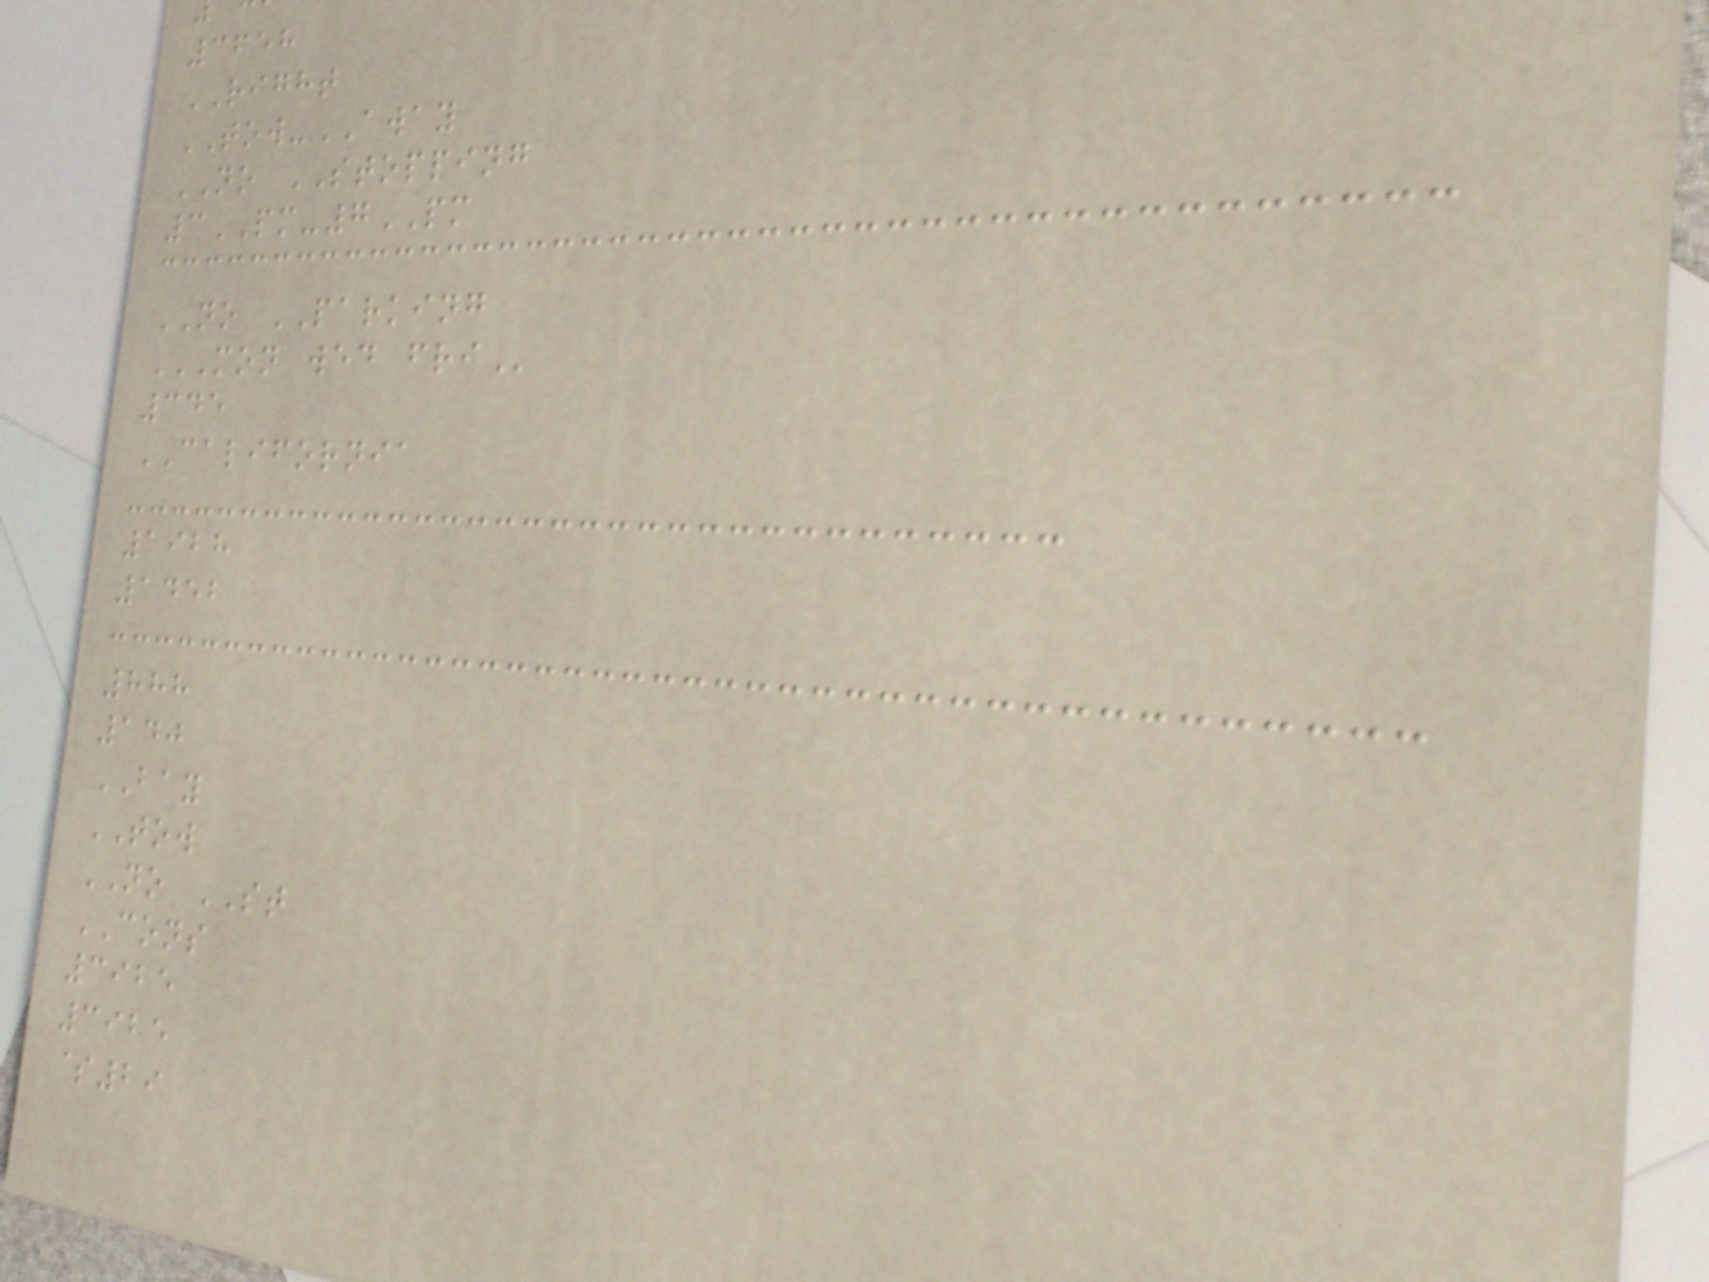3658
RIGHT
TOW-AWAY
NO STOPPING
3PM-7PM
NO PARKING
MON WED FRI
345
CALIFORNIA
1928
1452
888
140
BAY
TOW
NO ST
CONS
3925
3925
$29
